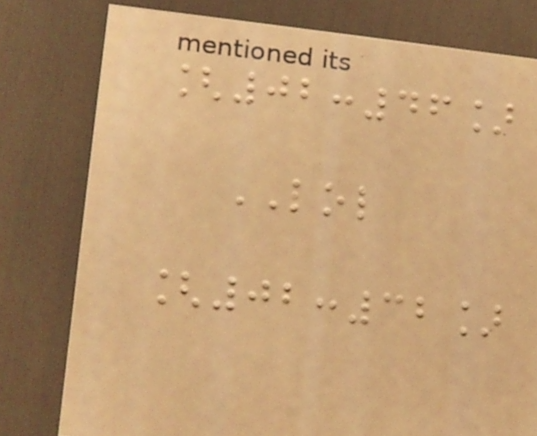[02:46]
LOL
[02:32]
